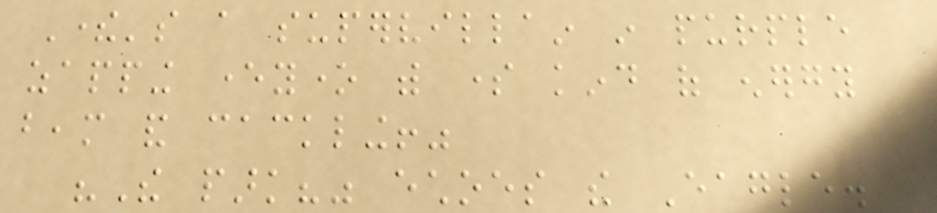There's a supervillain in purple
zapping everyone with some kind of energy
beam and cackling!"
"The park?" echoes the Eagle.
